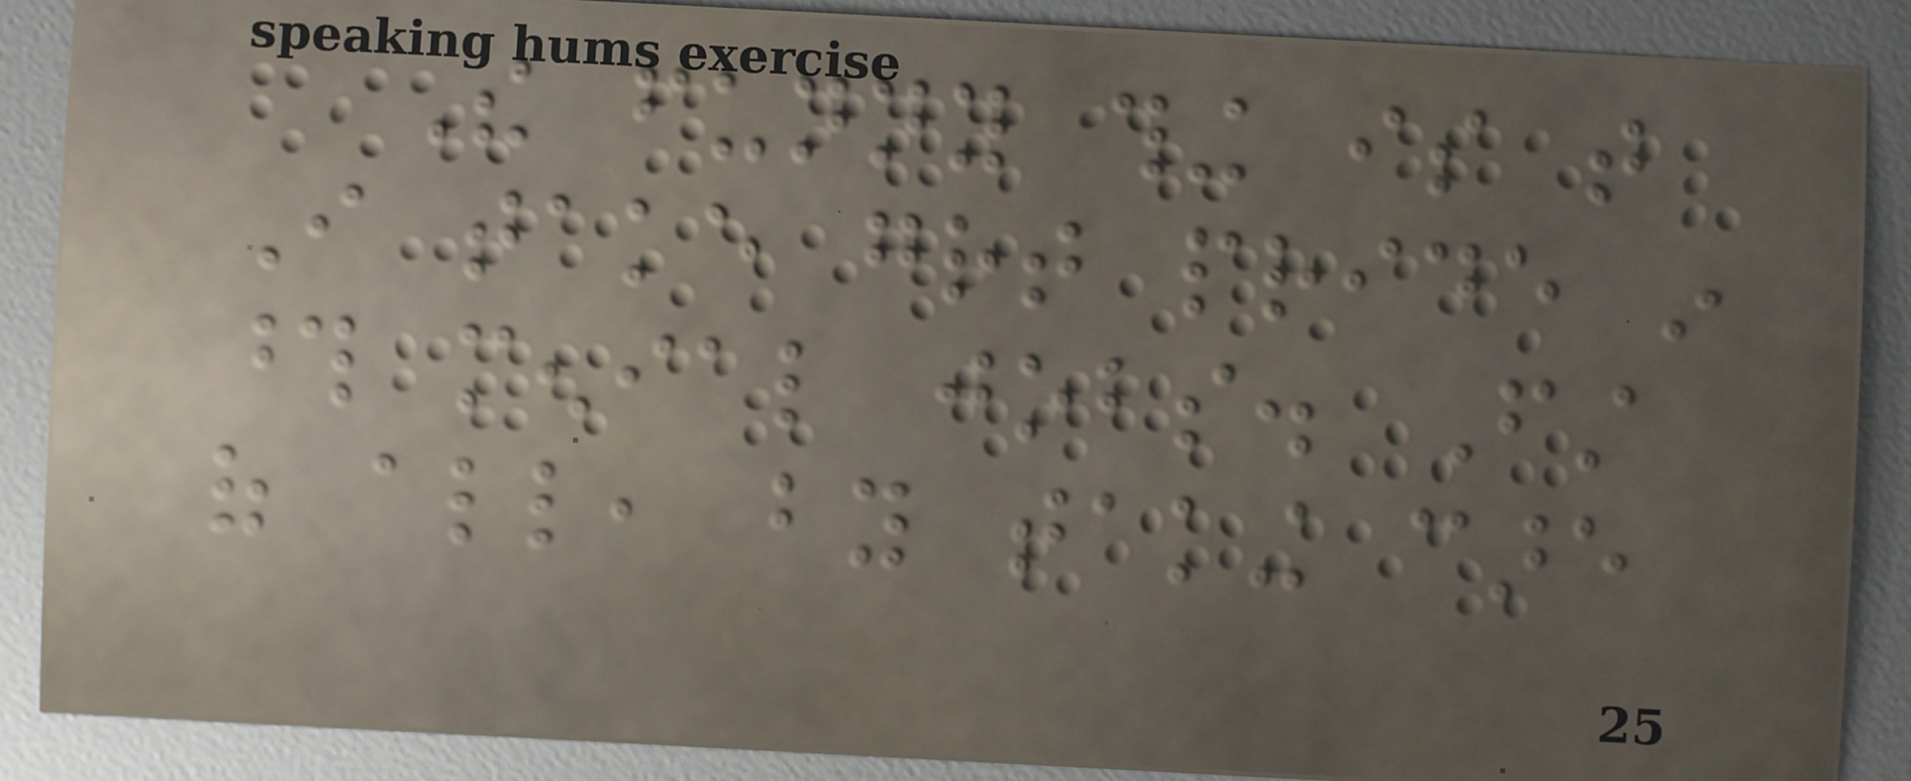The funny thing is that
I take great pride in
those menial jobs. First
of all, by taking care
